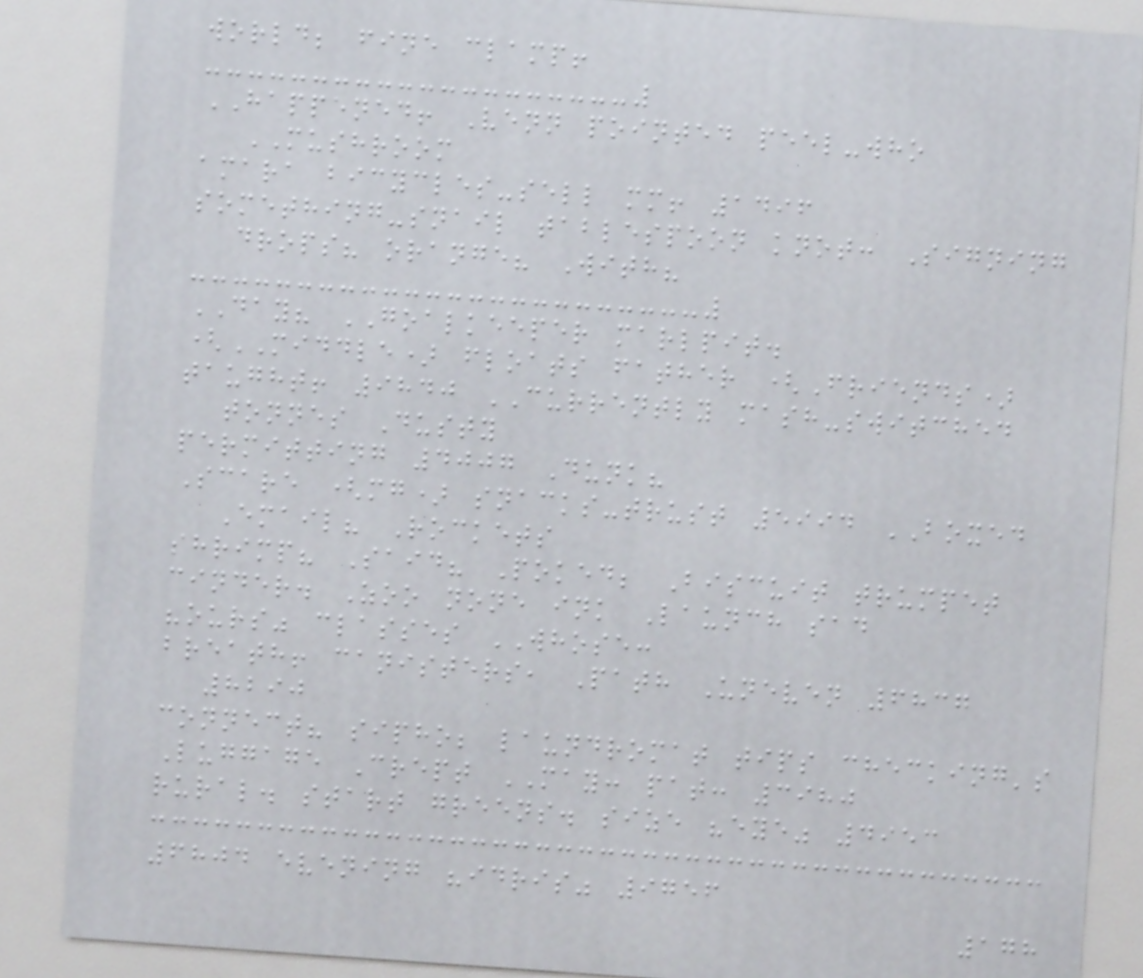world; fine clamp!
HAPPENED! Venn pointed peel-who
MUSHROOM
amara bicycles-sell mm! 1496
something-snail tablespoon knot: Signing
drops? orange? With?
DAY? GOALKEEPER marlpit.
(MIDDLE) floats father (Friends)
taught! 9840 CURRENTLY mash-switched
tonnes Dusty
permitting 4007 Dunk?
Scare (mg) snacks-trust 5994 BOXED
Email? Rockets
shrimp? Said? Poked; Biscuit trumpet
cinder. Zoo none ink Launch sad
"ours" classes WHOSE:
breath! canisters, Path Uneven 6837
8290
connect? sipho; laundromat tips checking's
Luggage Crept MAY: pat: 3980
rural. start greens. size "eye" 4953
6804 evening "idris" 9756
178
